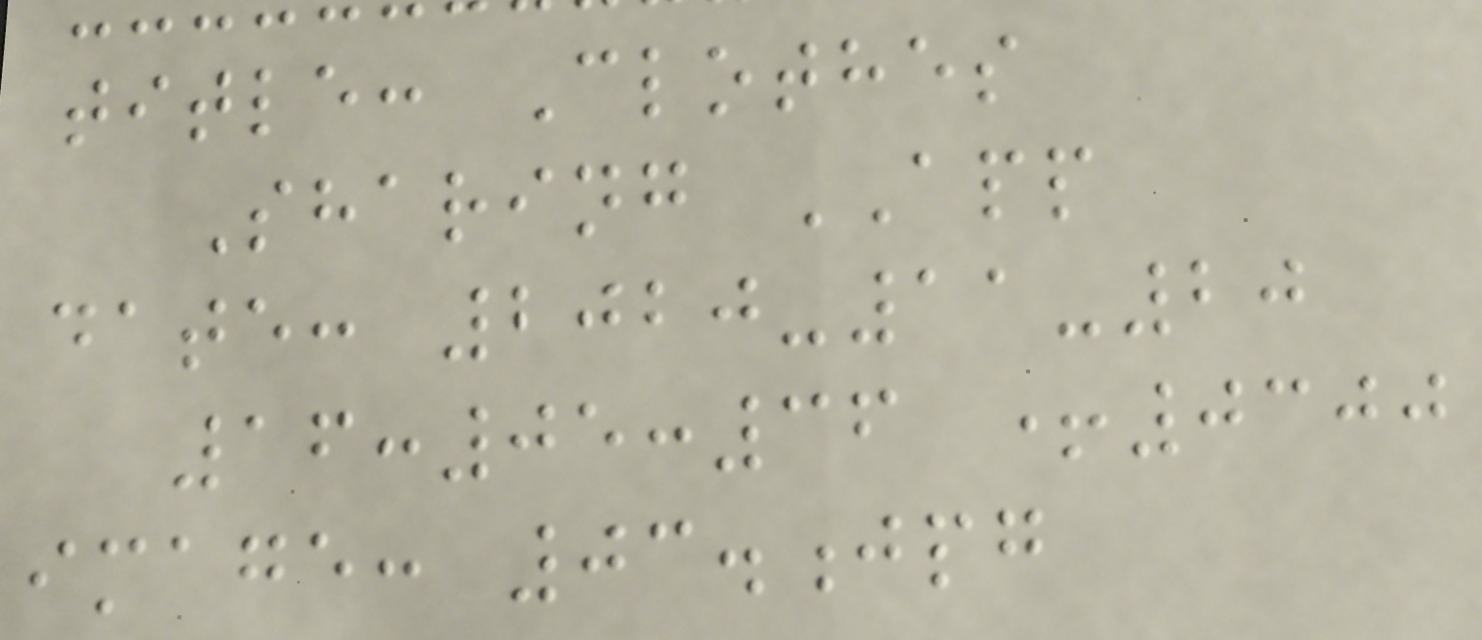title: Clothes
Sharing APP
date: 2020-11-20
16:05:36 +0300
image: 03.jpg
